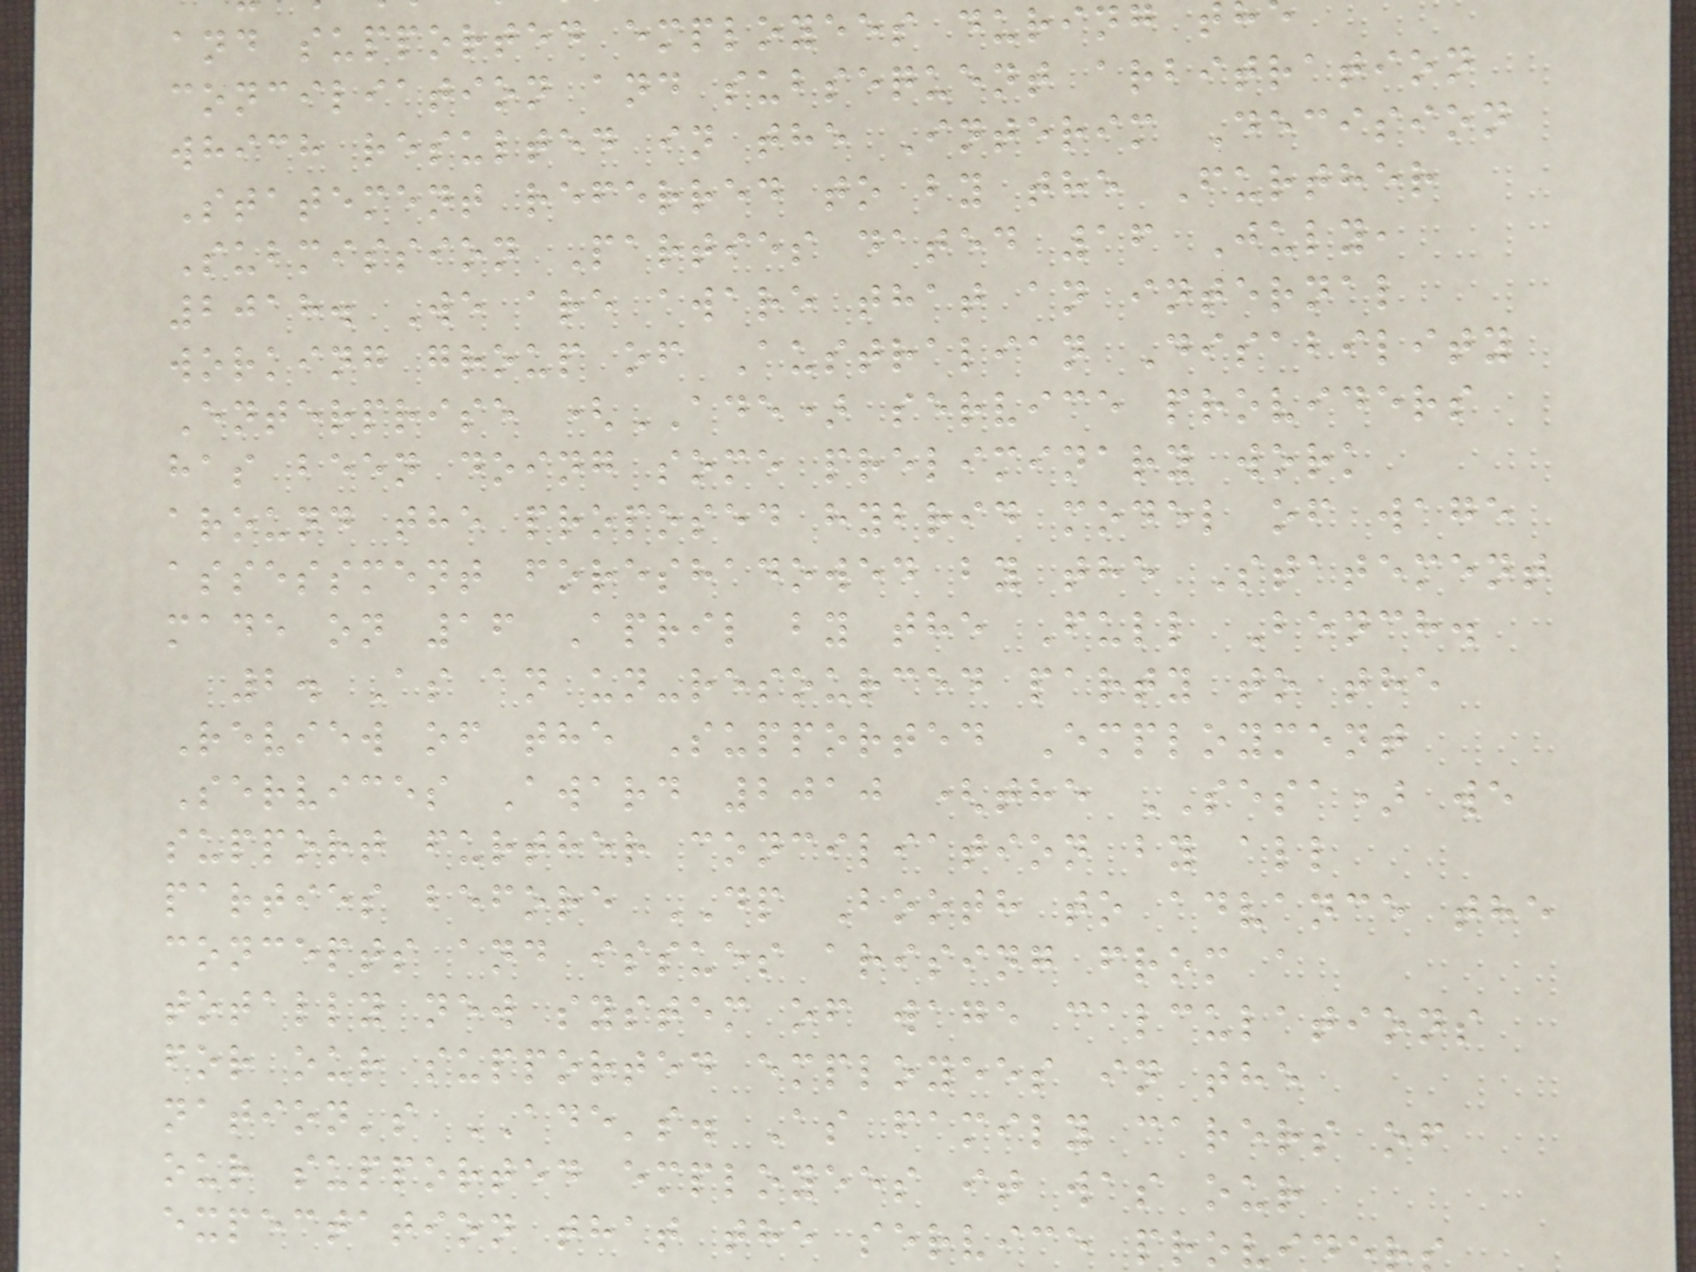and supported employees during t
conciliation and subsequent arbitration
which resulted in the Interim Decision
Statement referred to by the Further
Submission Parties dated 16 July,
2018. We are aware that an internal
working group of Australian Disability
Enterprise (ADE) service providers
has been doing some preliminary work
around the proposed hybrid model of wage
assessment foreshadowed by the Statement
made on 16 April by the Full Bench.
2. As an un-resourced party to the
Review of the Supported Employment
Services Award 2010 (the SESA) we
support further conciliation by all
parties before DP Booth to advance the
concepts and issues arising from a
totally new system of wage calculations
for our supported employees in the
nation's ADE's. As family carers of
our supported employees it was our
expectation that the service provid
